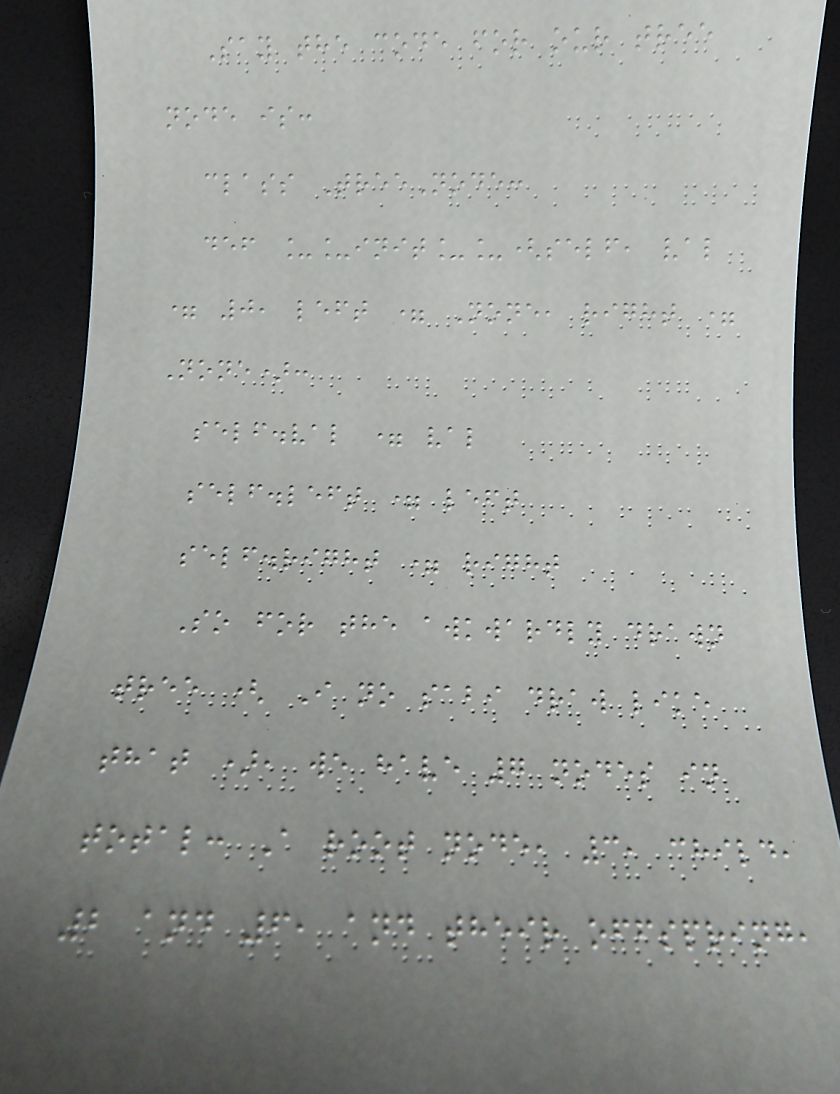Say the code for our tree
node is:
class TreeNode:
def __init__(self, val
= 0, left = None, right =
None):
self.val = val
self.left = left
self.right = right
So for the awkwardly drawn
tree ( I no sabi draw like
that ), we have 7 nodes in
total: A root node, 3, child,
2 and 6, and their offspring,
